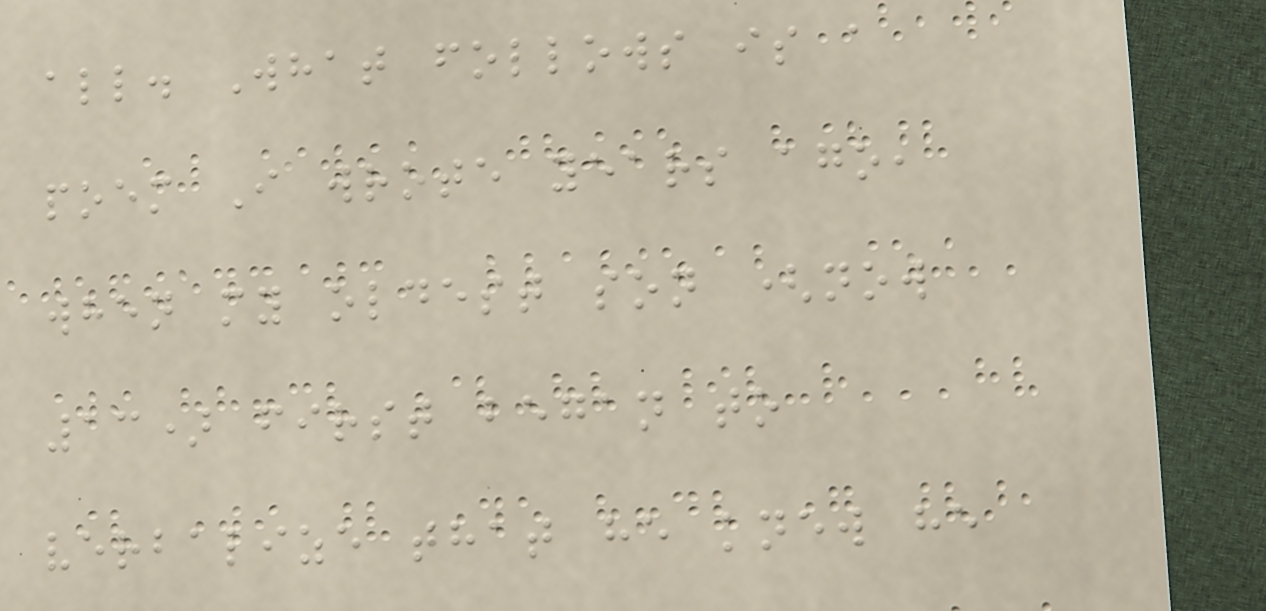all. What follows is a
poem I wrote years ago,
when my oldest son (now
13) first began to
verbalize that he knew he
